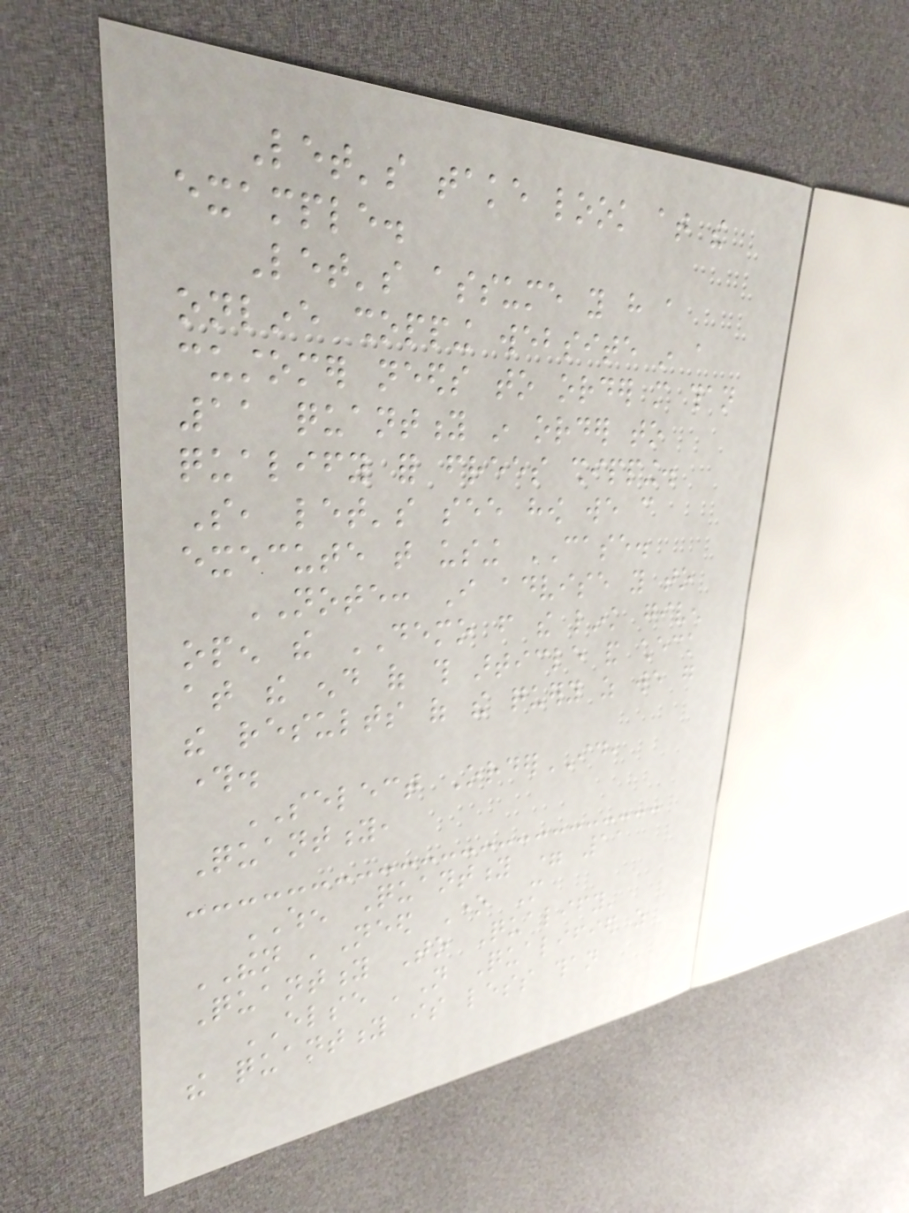Let's take look at the
example.
Let's assume you have a
online shopping website in a
customer needs to order more than
11 quantity in order to
qualify for frees shipping.
So, let's see how we can
execute that using CASE.
NOTE: I advise you to
open the DEMO from the link given
at the end of this article and check
the results of the query as we go
through.
SELECT OrderID,
Quantity,
WHEN Quantity = 11
THEN 'Need One More
Quantity To Qualify'
ELSE 'Not Qualified as
the quantity is less than
